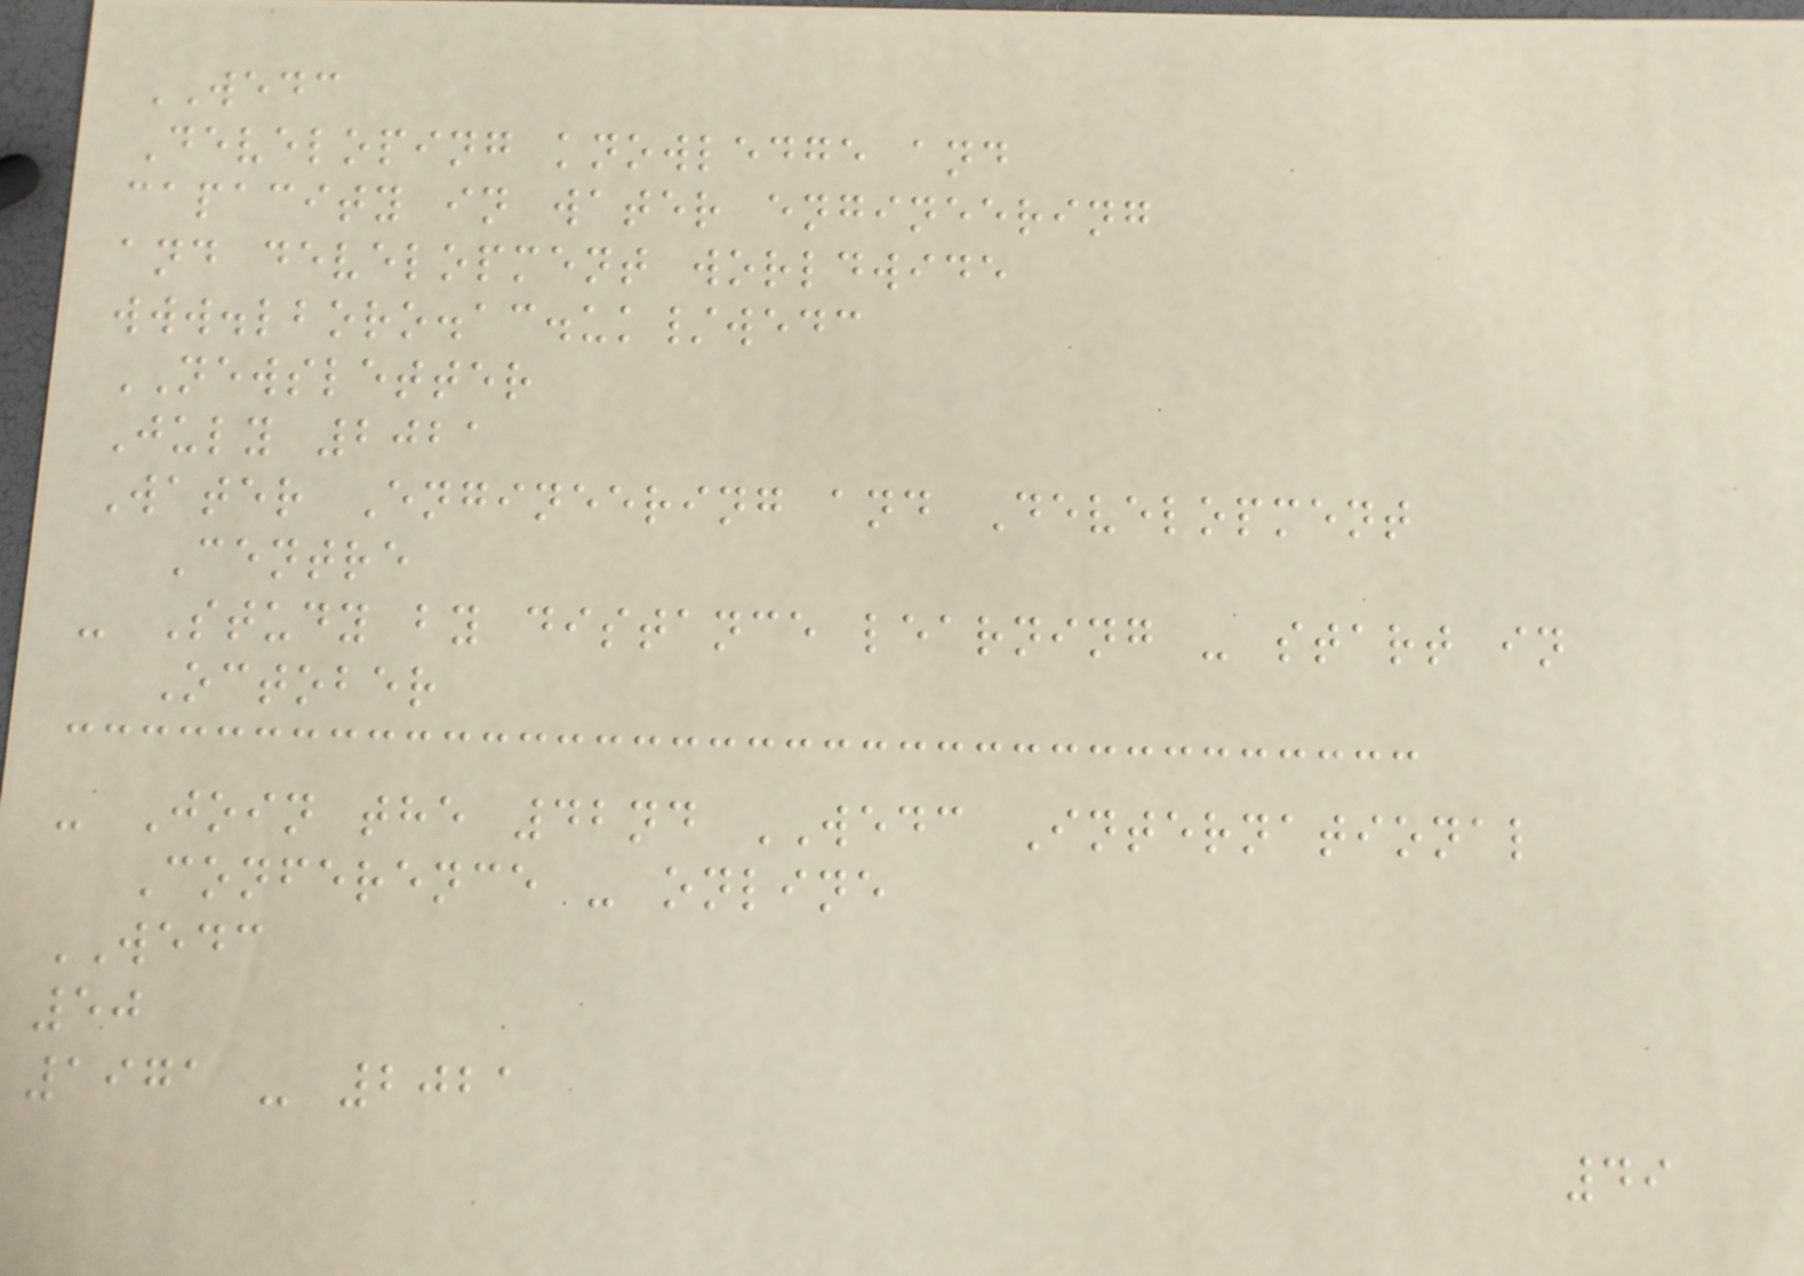WEDC
Developing knowledge and
capacity in water engineering
and development worldwide
www.lboro.ac.uk/wedc
NEWSLETTER
July 2021
Water Engineering and Development
Centre
- Study by distance learning - start in
October
- Join the 42nd WEDC International
Conference - online
WEDC
50
1971 - 2021
49
